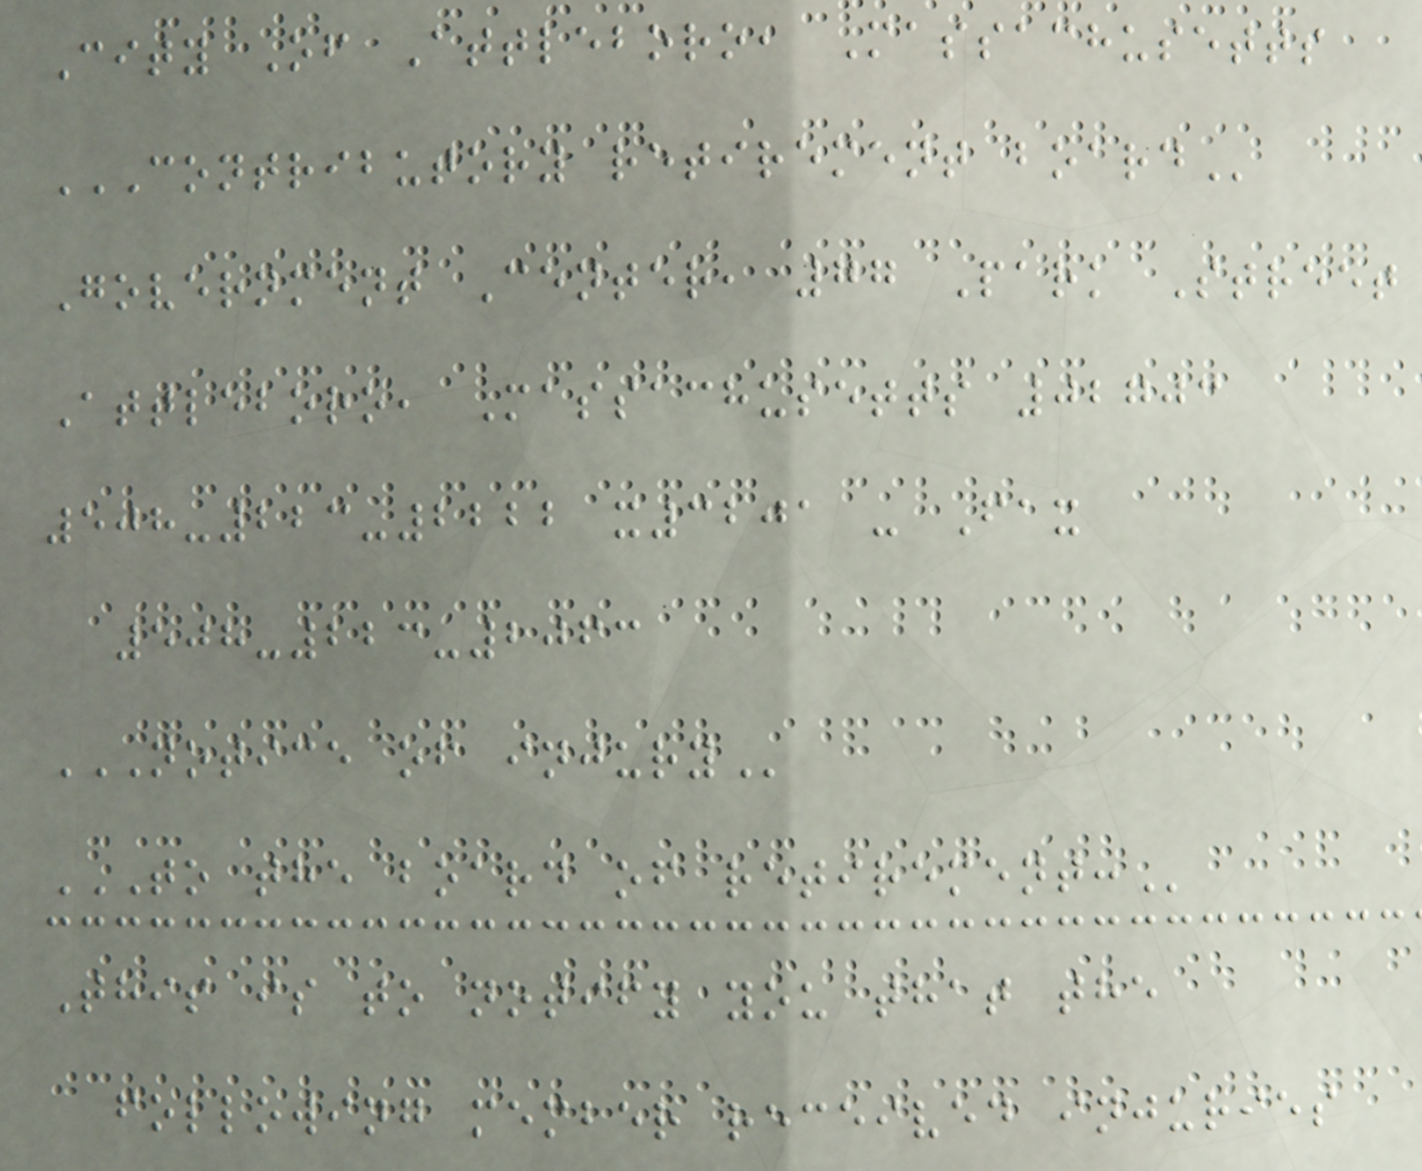City Of Attleboro, Massachusetts
CONTRIBUTORY RETIREMENT BOARD
Government Center, 77 Park Street
Attleboro, Massachusetts 02703
508-223-2222 x3201 - Fax
508-223-2063
NOTICE OF INJURY
TO THE BOARD OF RETIREMENT:
This is to notify you that the
following member received injuries
